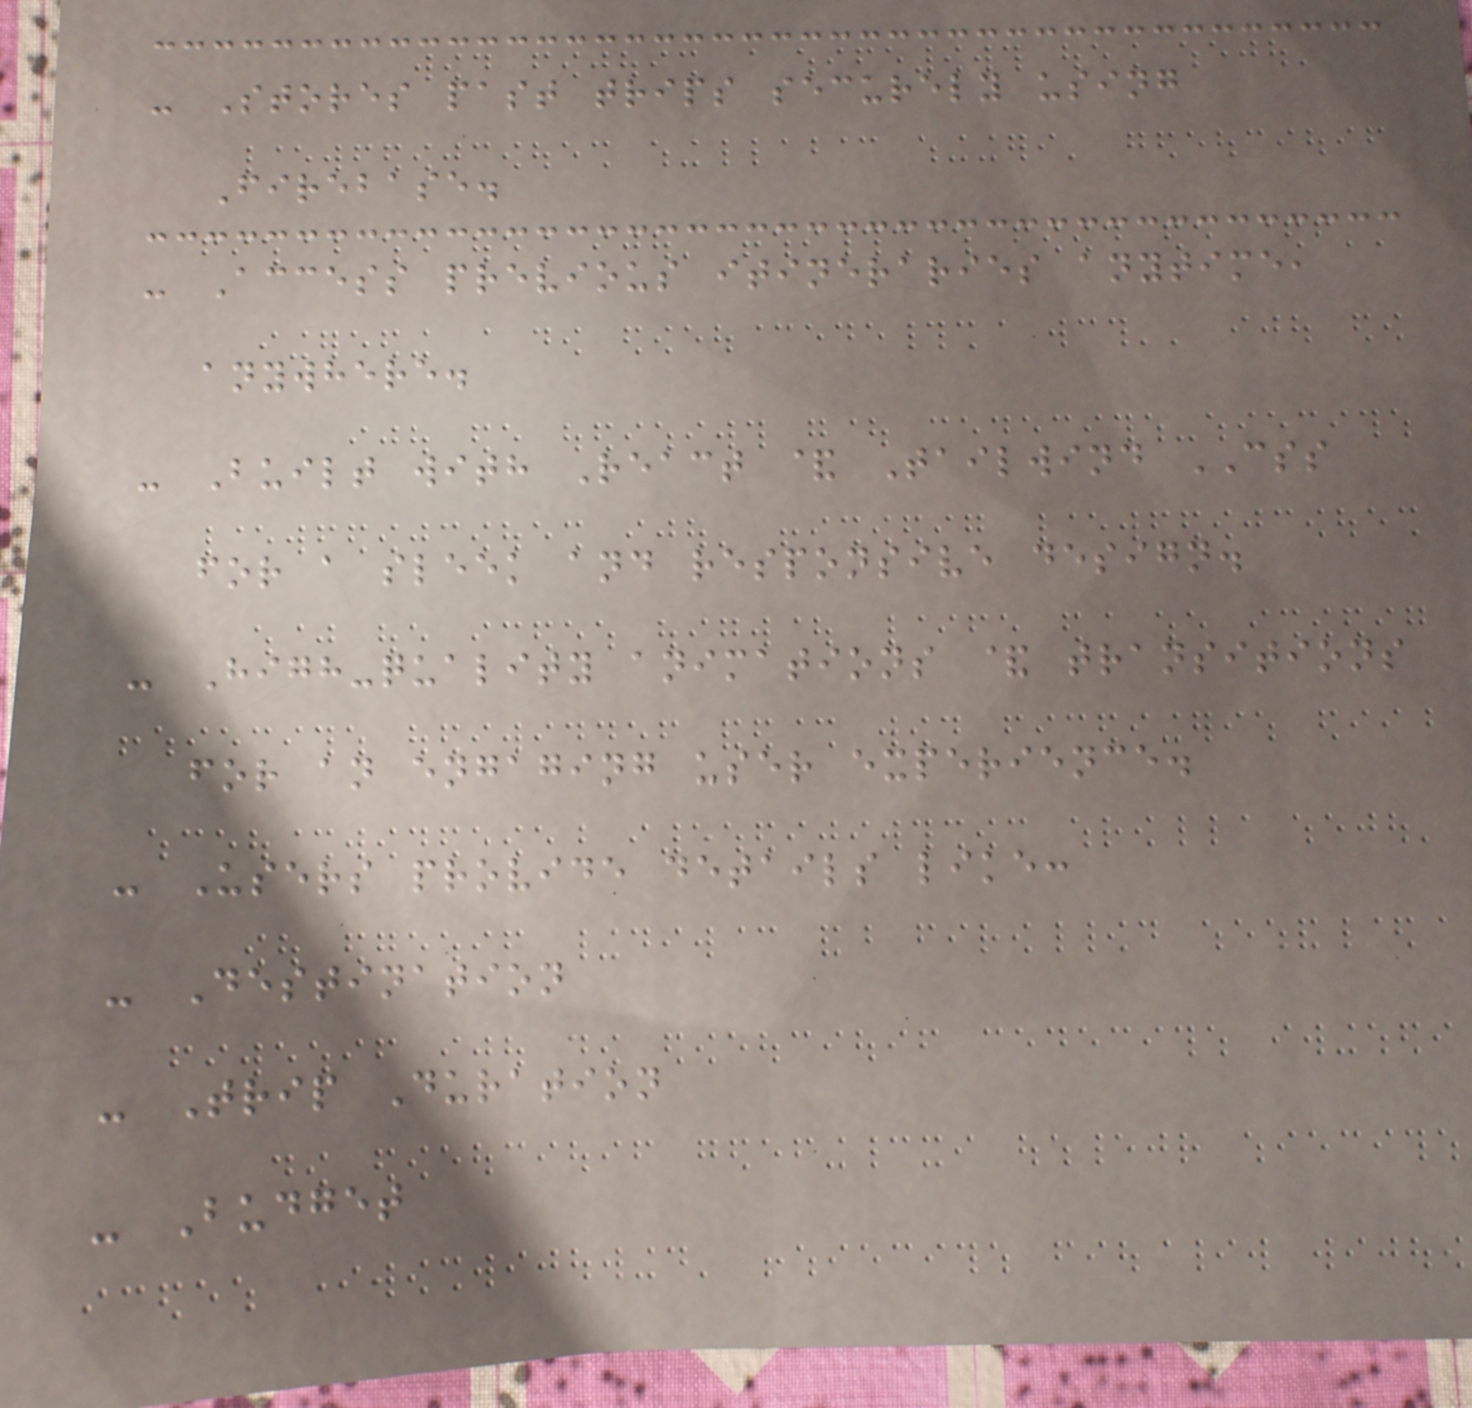- Stores past trips securely using
Firebase.
- Access previous itineraries anytime,
anywhere.
- Built with React & Tailwind CSS
for a sleek and responsive design.
- High-quality animations & transitions
for an engaging user experience.
- Users provide details like:
- Destination
- Trip Duration
- Budget
